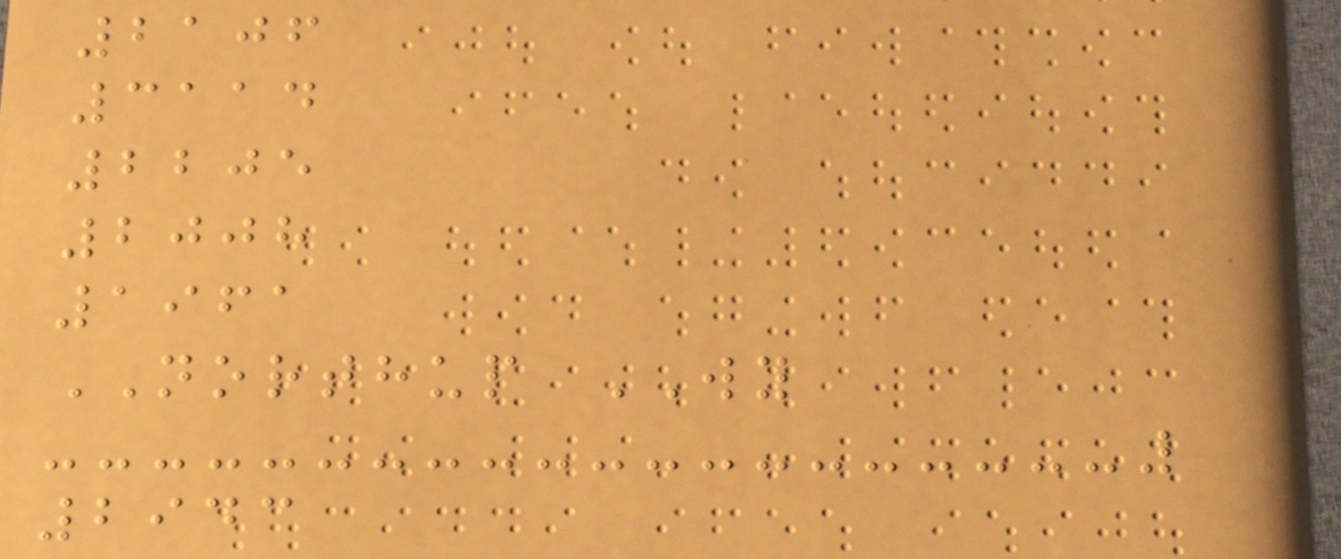2106
3114
2205
2008
1961
NORTHUP WY
2943
